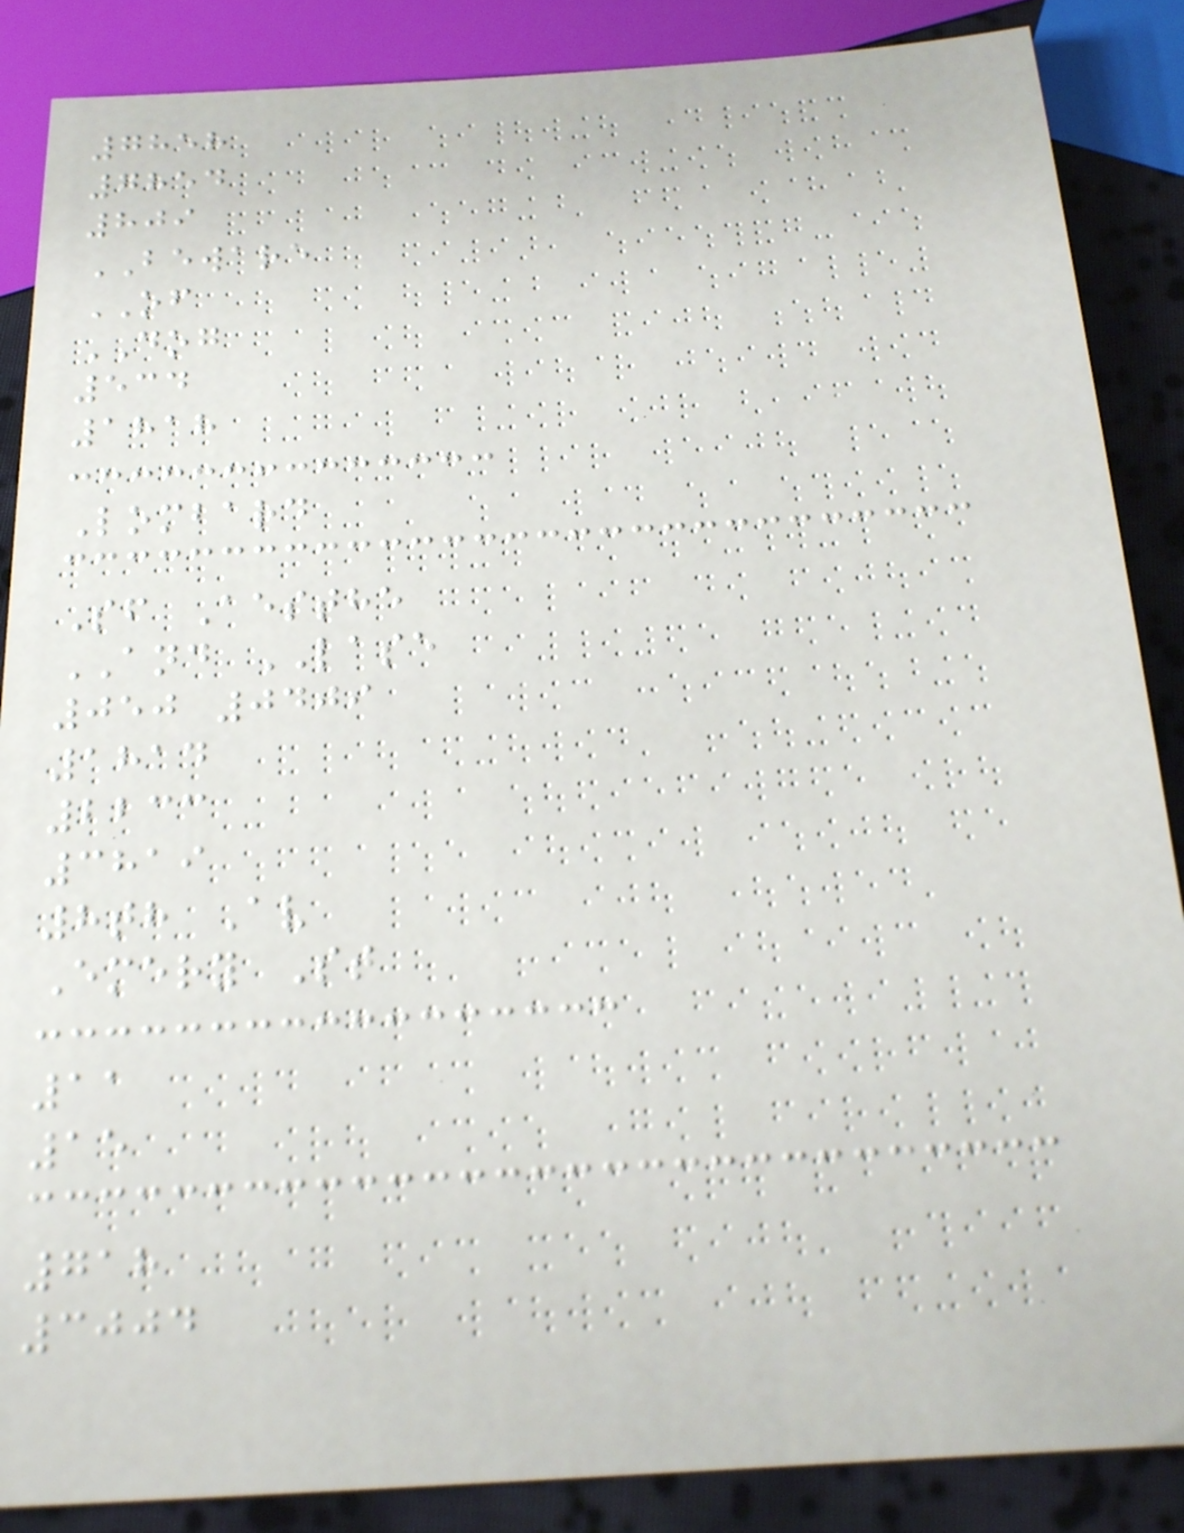7858
7854
809
BEWARE
OF
DOG
534
1818
Lombard
Sf Aesthe
AND LASE
050 0409
1814
2233
3819
8th Av
Emery St
11
15
718
3004
